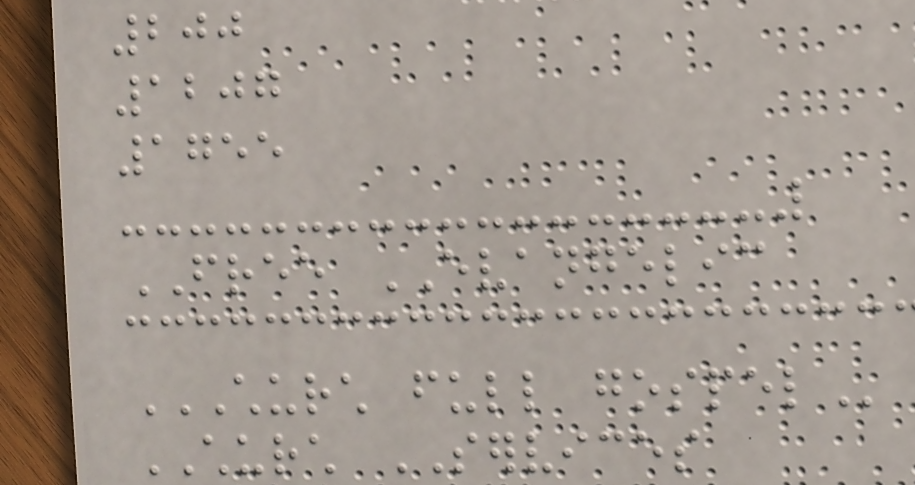200
1207
1755
FREE EVANGELIC
CHURCH FULL GOSPEL
CHURCH SERVICES
